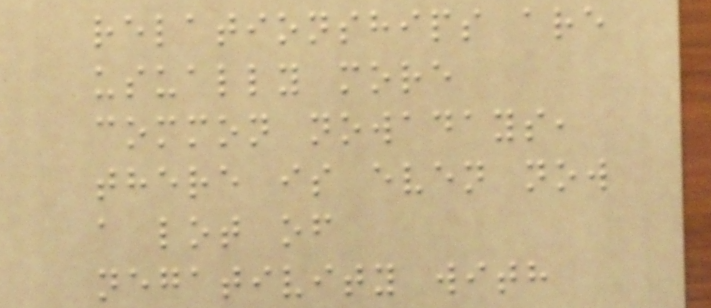relationships are
usually more
common nowadays,
there is even now
a lot of
negativity with
